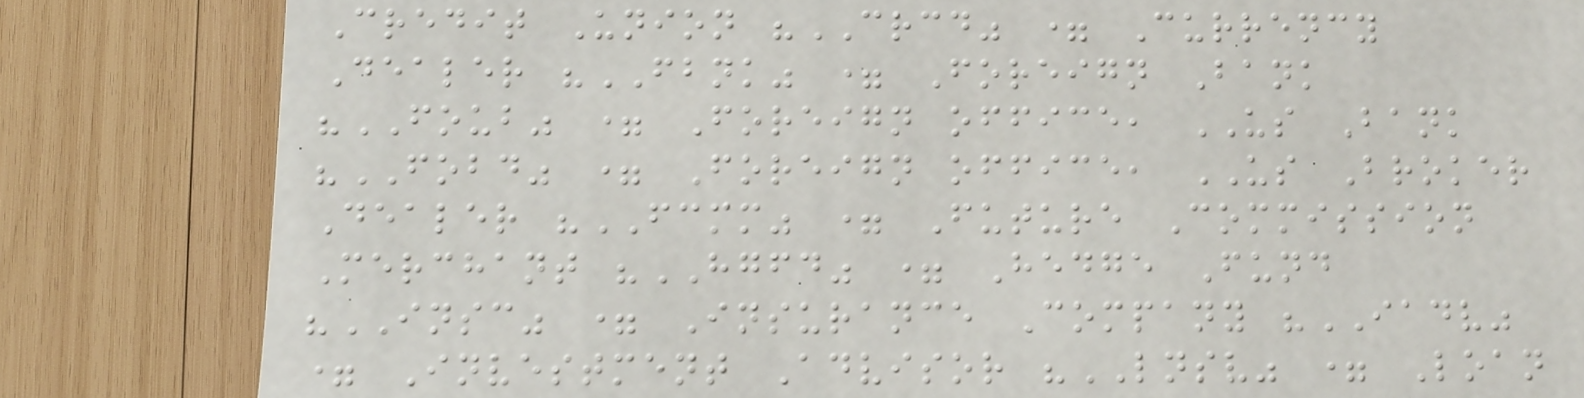Credit Union "CRCD" = Currency
Dealer "FBNK" = Foreign Bank
"FOUB" = Foreign office, US Bank
"FOBD" = Foreign office, US Broker
Dealer "FCMM" = Future Commission
Merchant "HGFD" = Hedge Fund
"INSC" = Insurance Company "IADV"
= Investment Advisor "LNSV" = Loan
